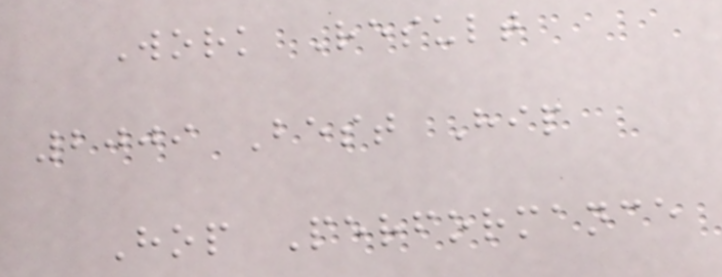Work Result
2009 Best Hip
Hop Performance
